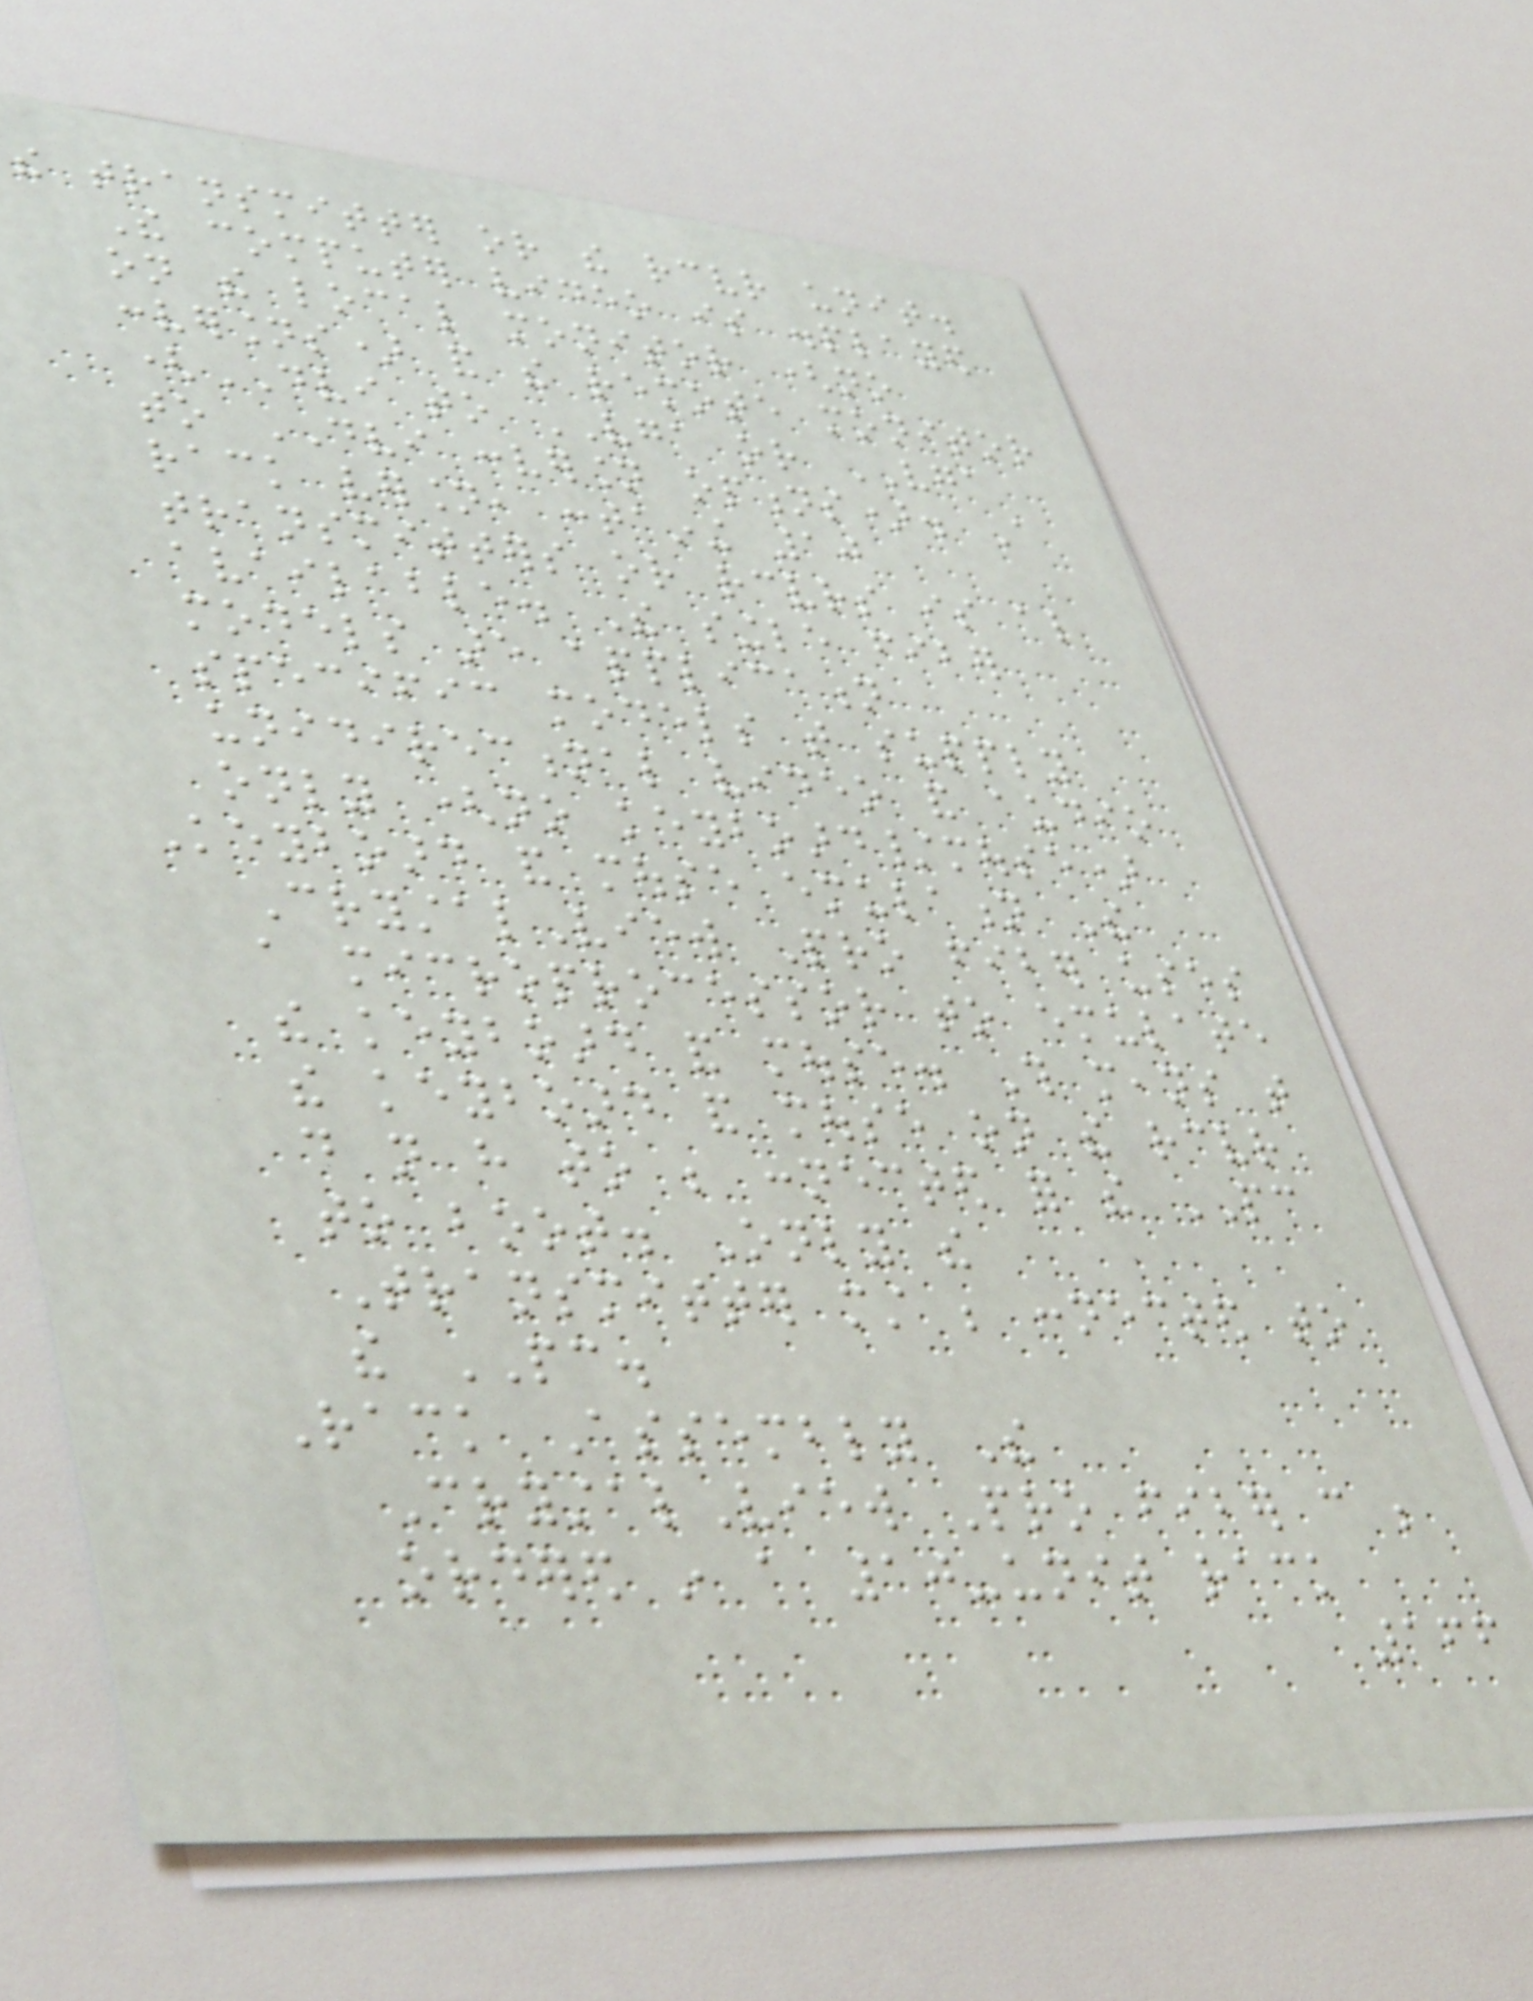the transmitter or the receiver unit.
The computer video is displayed
on the local monitor (no
conversions) and the remote monitor
(DVI to VGA or VGA
to DVI conversion options). A
rack version, containing 10
transmitters or receivers is also
available. The single fiber
models are application
specific models that supply
unidirectional video and audio
only (no keyboard/mouse)
Keyboard and mouse emulation The
CrystalView Pro fiber uses
a microprocessor to emulate
the keyboard and mouse. This means that
the keyboard and mouse on the receiver
do not have to be connected for the PC
to boot. Only the
Transmitter must be connected to
the PC.
Rack Assembly The
CrystalView Pro fiber can be
ordered in a 10-unit rack
166
